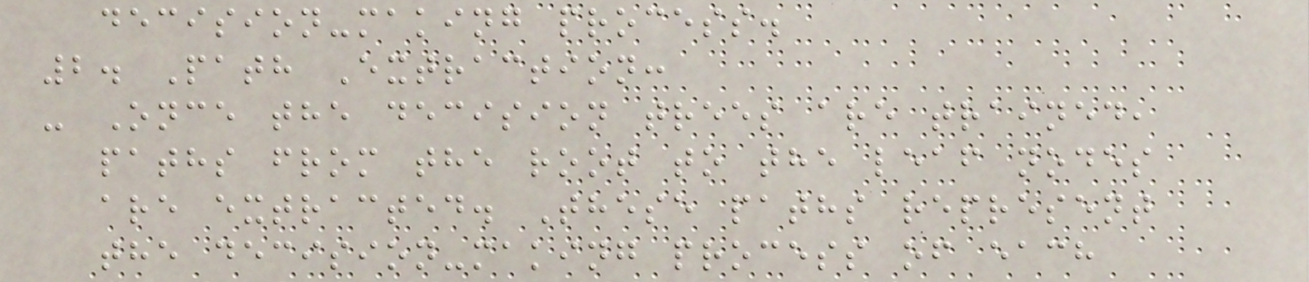decision-making process.
2. Path Extraction:
- Once the decision trees are trained,
paths from the root to the leaf nodes
are extracted. These paths represent
the decision-making process of each
